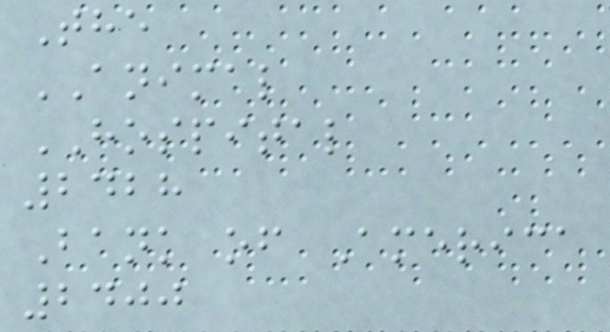The
ANIMAL
HOSPITAL
2428
Bank of America
2400
